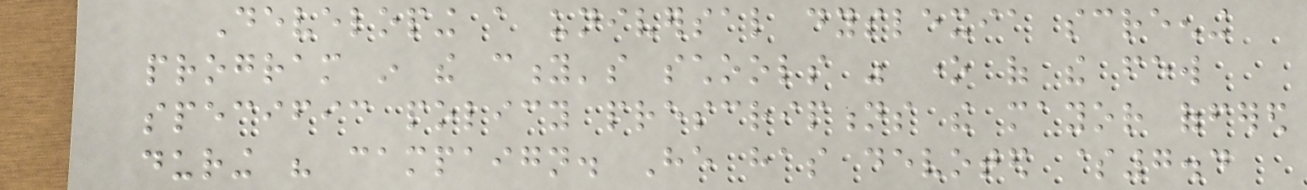Developing a universal dyslexia screening
program in the city's schools was one of the few
specific policy prescriptions the mayor offered
during his campaign. He has devoted $7.4
